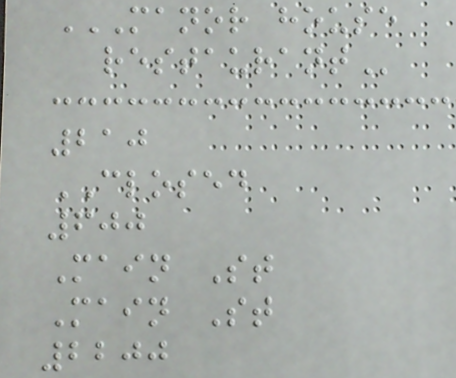MANOR HOUSE
RESTAURANT
210
CLOSED
600
Main St
Main St
2200
